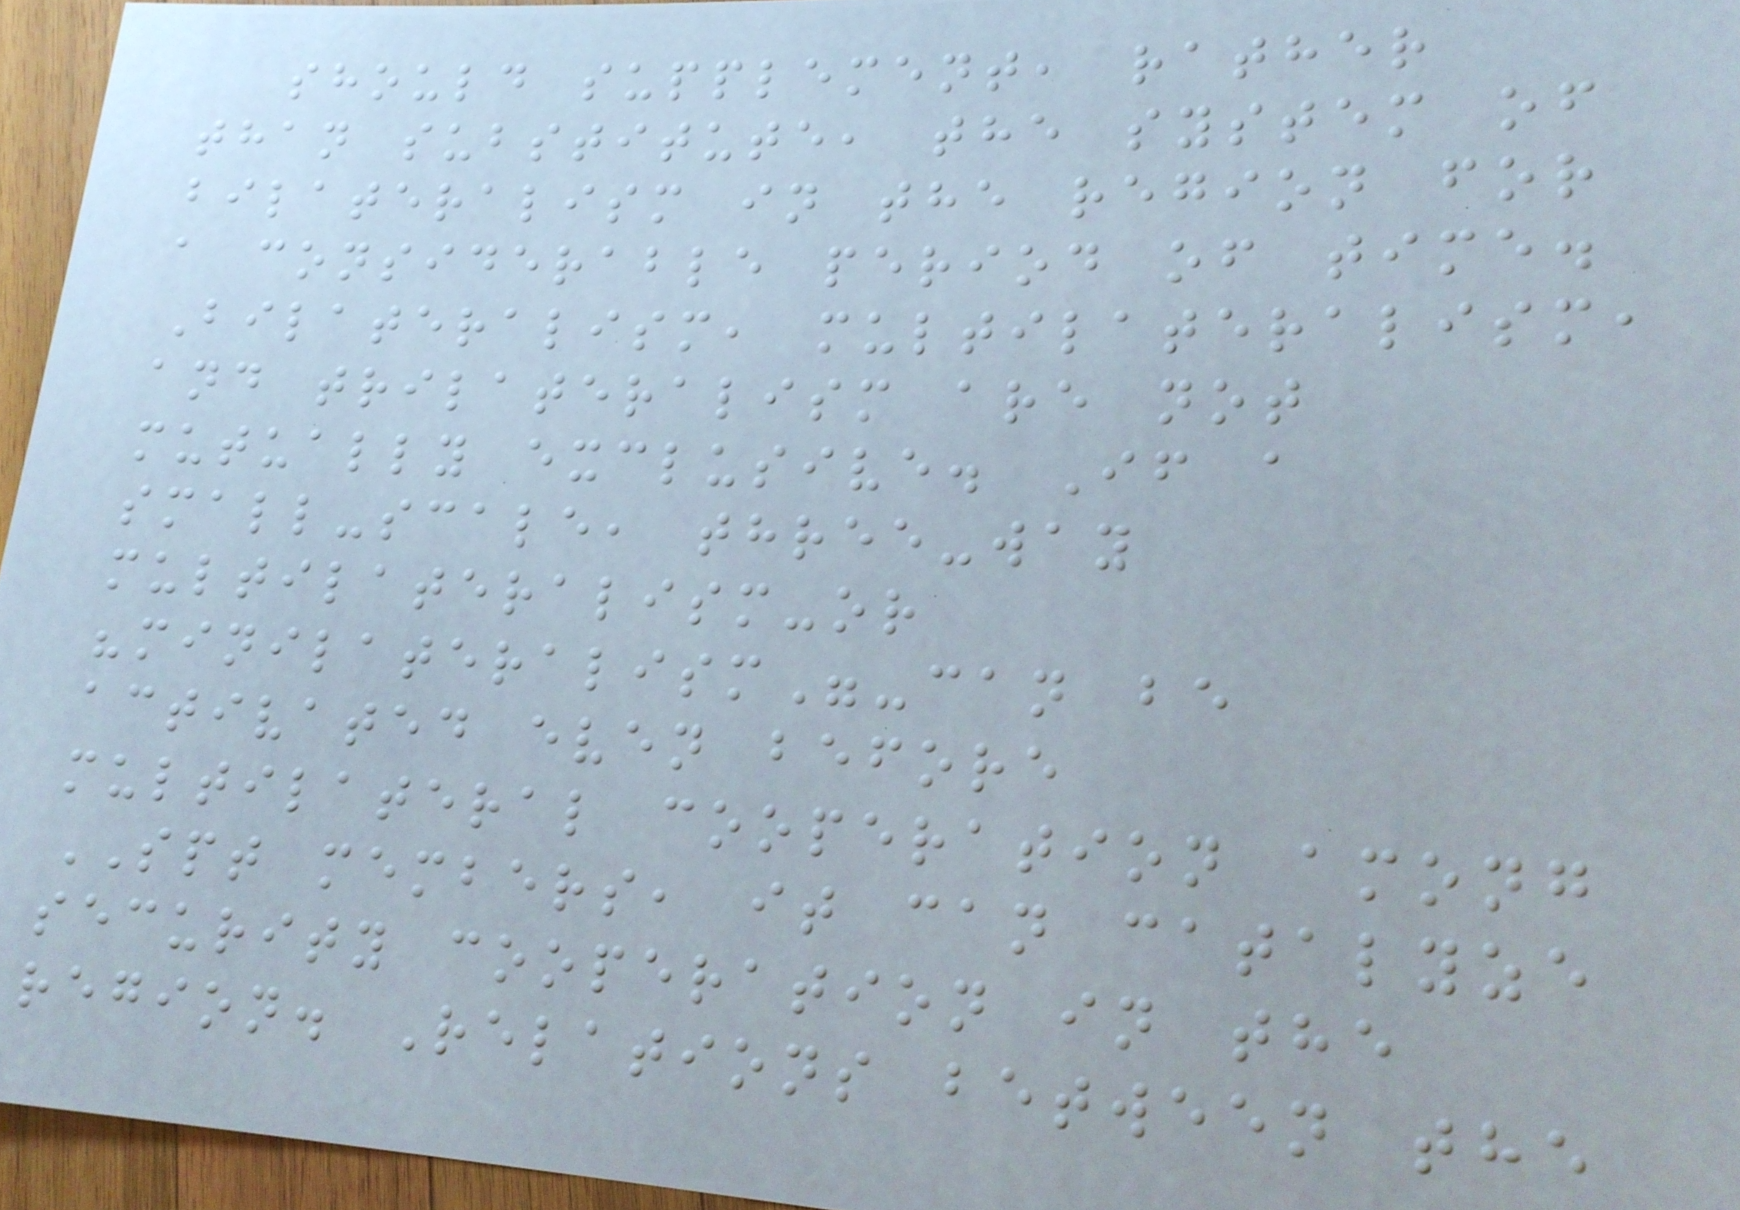should supplement, rather
than substitute, the system of
bilateralism in the region for
a considerable period of time.
Bilateralism, multilateralism,
and trilateralism are not
mutually exclusive. If a
small-scale, three-way
multilateralism-or
"minilateralism"-can be
activated even before
multilateral cooperation among
SPT members, it can catalyze
security cooperation in the
region. Relations between the
